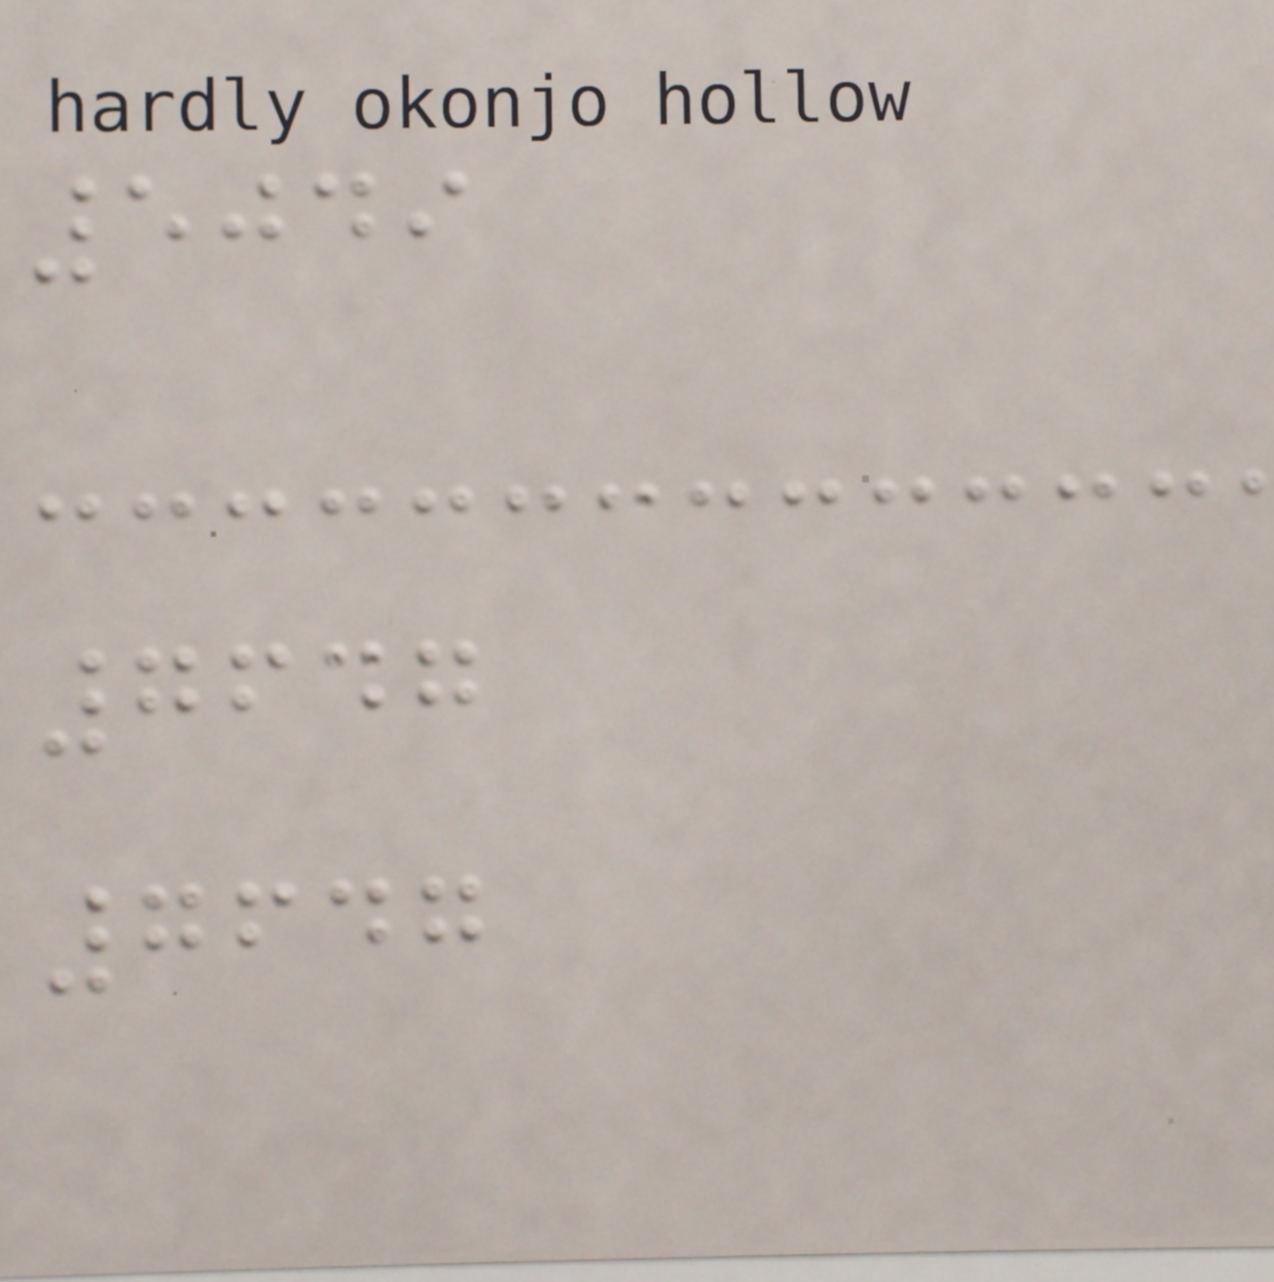5049
7647
7647
